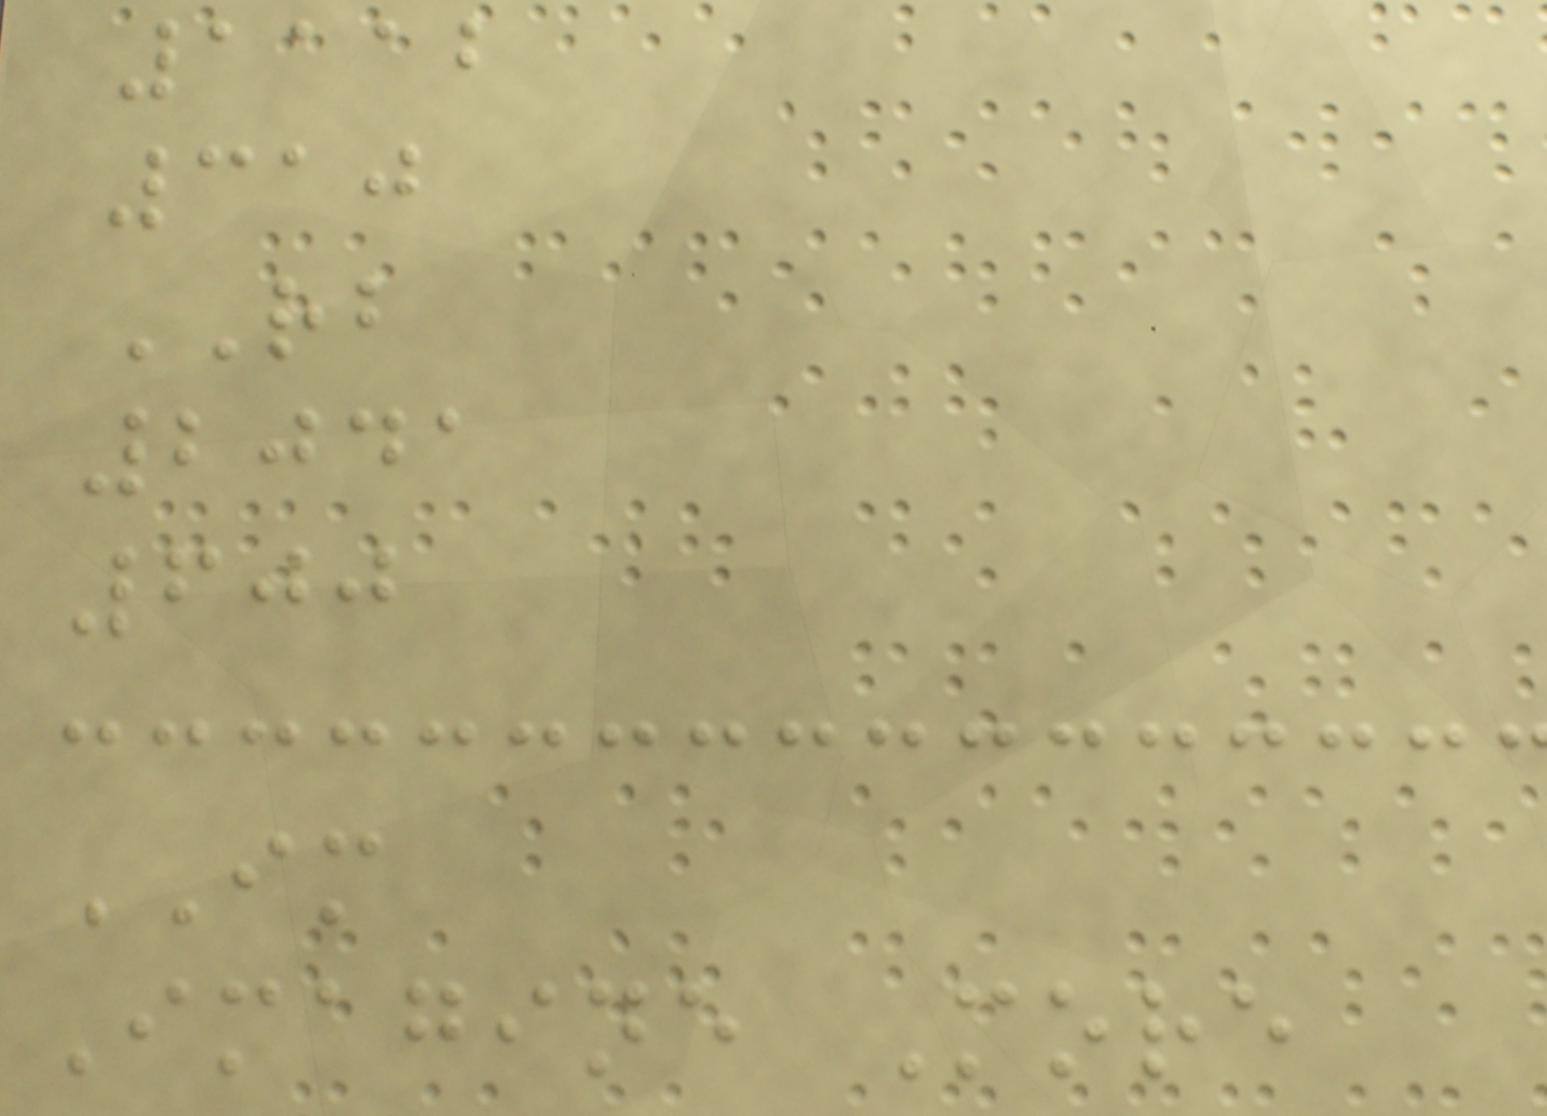1112
310
RB
2041
600
IM
Imagine More
